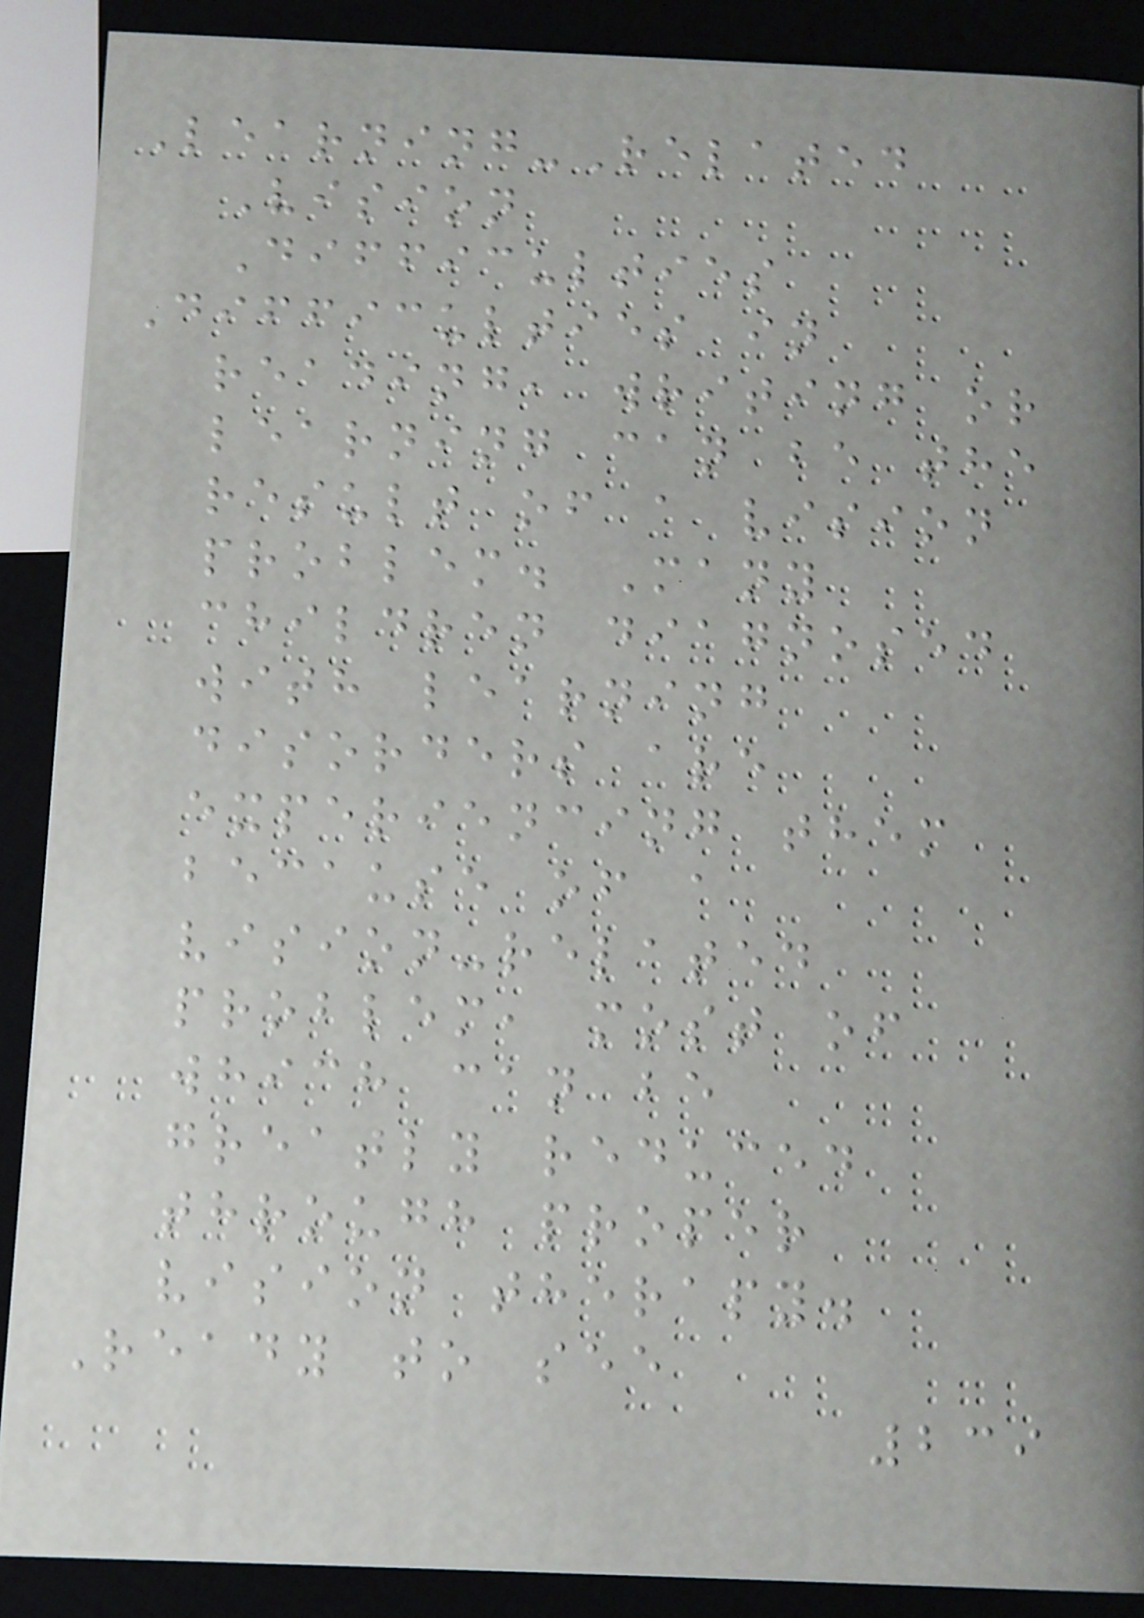Learning-Related
Vision
Difficulties
Difficulties in
reading, writing or
learning can be the
result of a vision
problem. Many
children diagnosed
with learning
disorders are
experiencing them
because of a
vision-related
problem, most of
which can be
greatly reduced
through proper
vision therapy.
Ready to see
239
